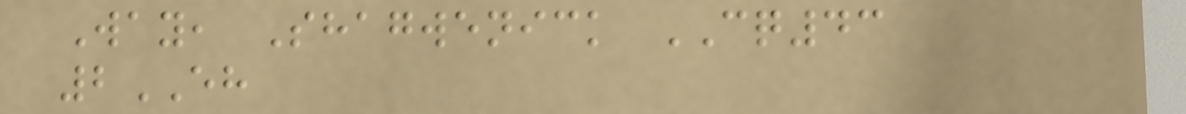Way, Shagwenick CQ43
2EH
